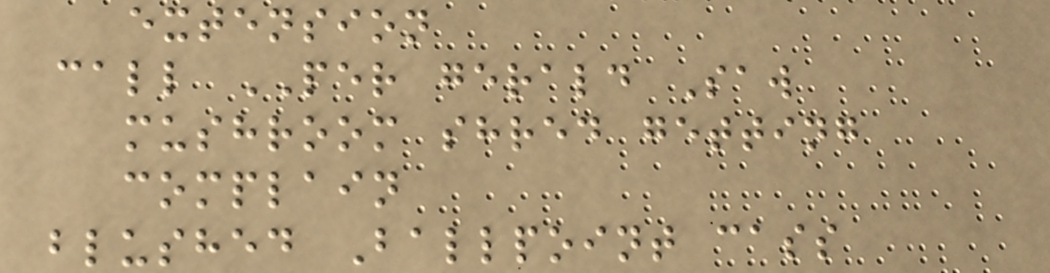extension
call PER gerald Saw
mushroom shred getting
complain
blushed Ballpoint cass
